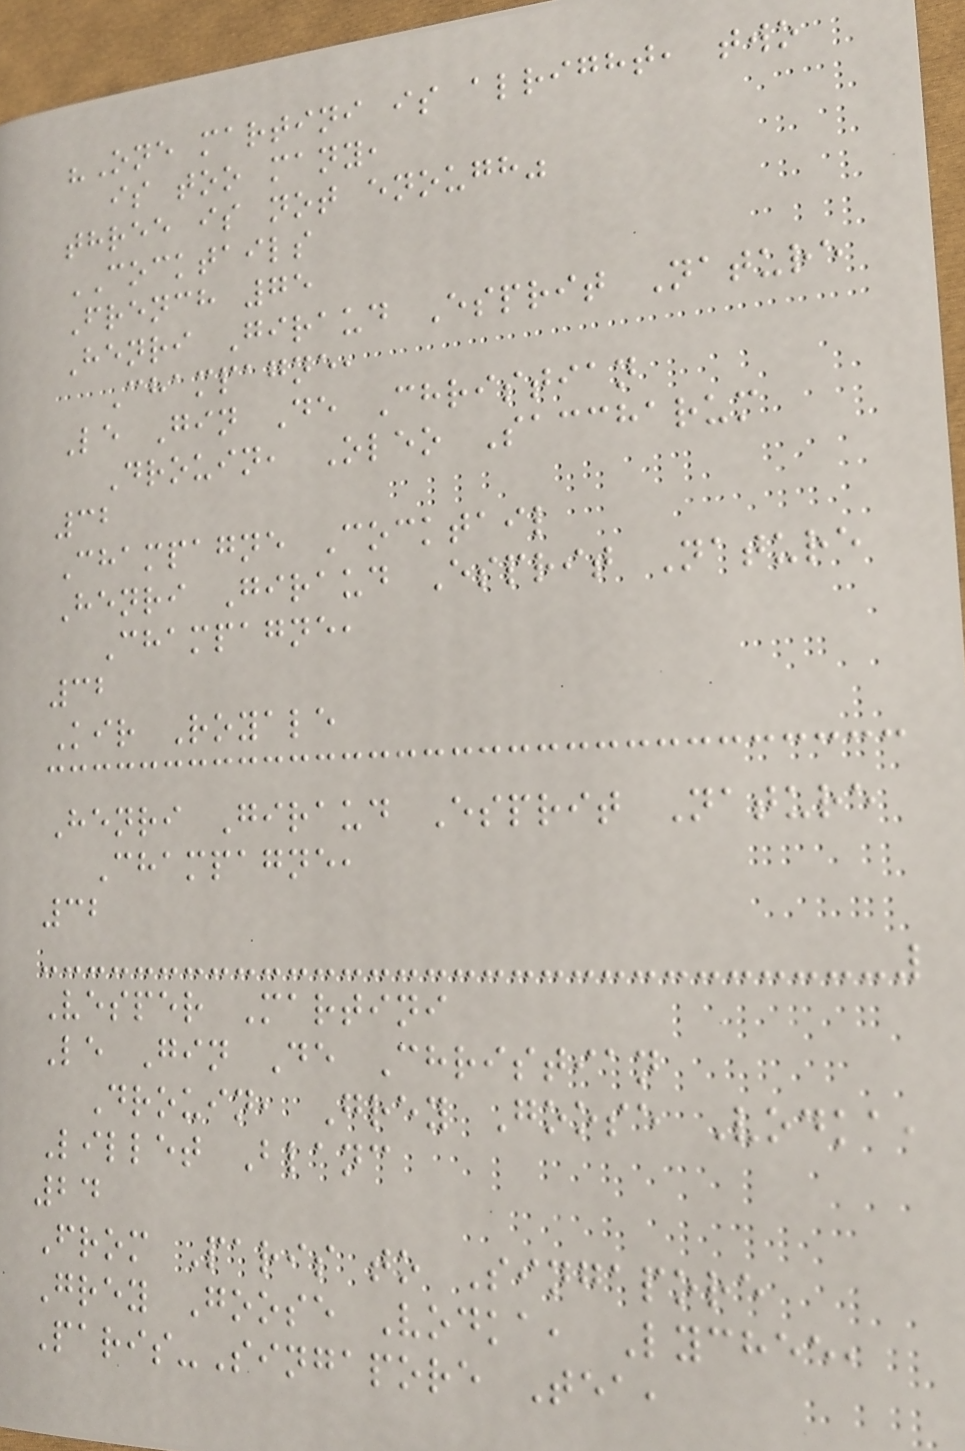"One martini is alright, two
is too many,
three is not enough"
COCKTAILS
French 75
Henri Giraud Esprit Nature
Champagne,
Le Gin De Christian
Drouin, Oleo Saccharum
32
Champagne Cocktail
Henri Giraud Esprit Nature
Champagne,
32
Kir Royale
Henri Giraud Esprit Nature
Champagne,
32
Vesper Martini
Le Gin De Christian
Drouin, Grey Goose Vodka,
Lillet Blanc
24
From Paris to Singapore
Grey Goose Vodka, Lychee,
Paris-Singapore Tea,
